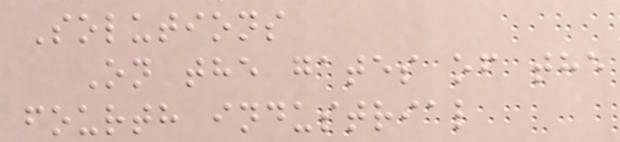Solutions
On the gates of the
fourth industrial
